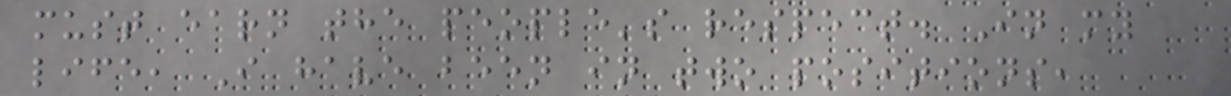must earn the people's respect. In my
life, I have been in two positions,
